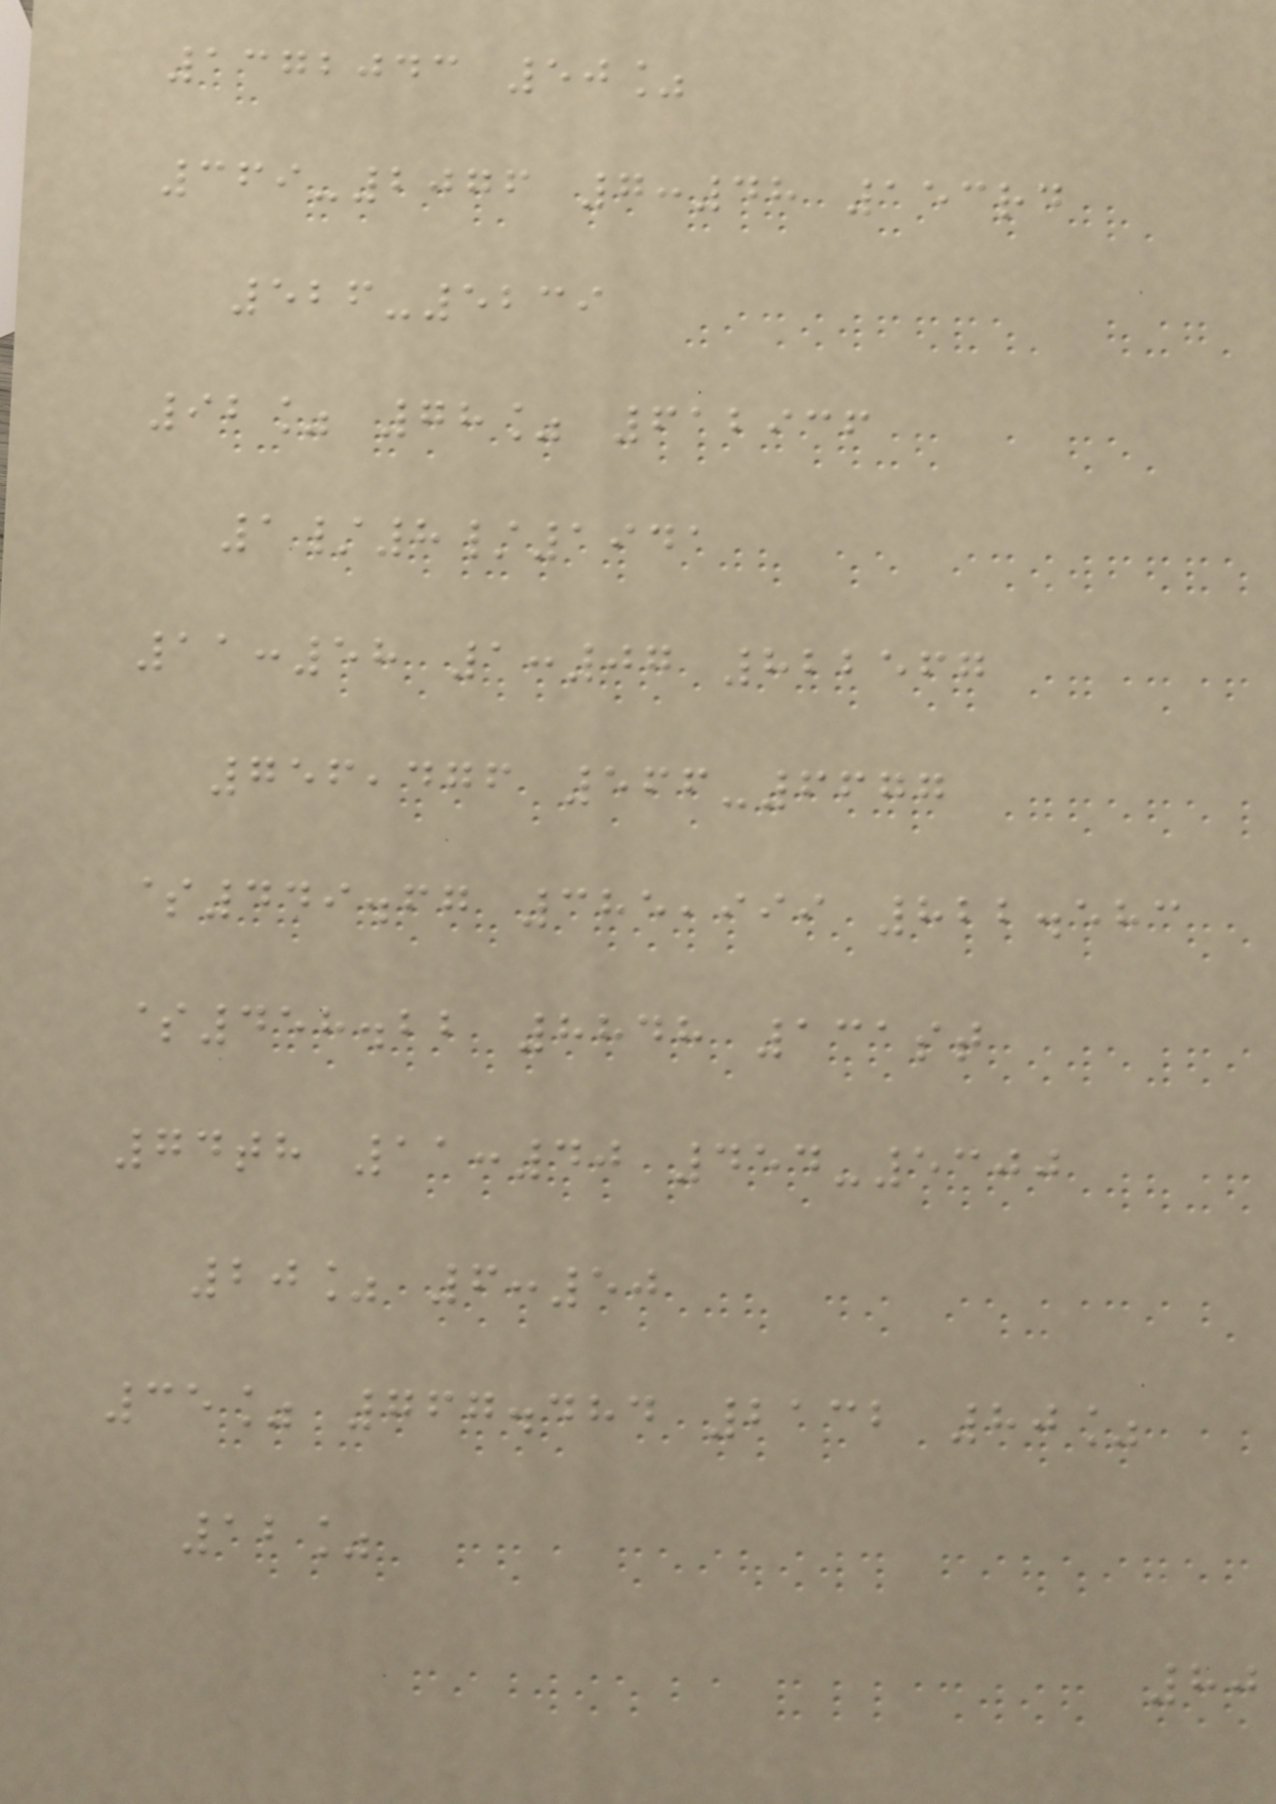1372043 50%
369-2076 7:48 153rd
526-5239
92% 78% 612936
1/8/1941
11:58 1:07 822567
756,476 566-6677
$449.67 385,999 822.583
$458.22 8848 131st
74th 11:40 454-5300
20% 6:50
35% 767.484 2132 80%
12%
80
